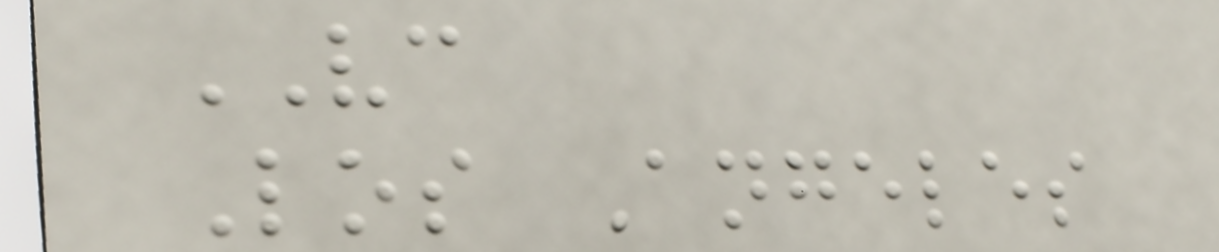VC
Los Angeles
